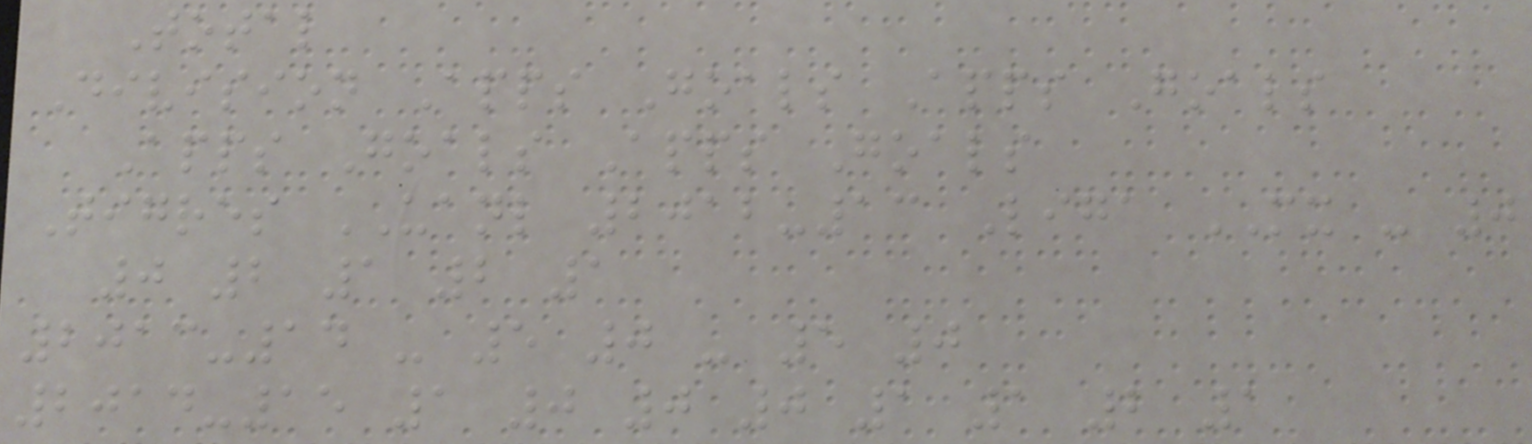Total
Division Apps Goals Apps Goals
Apps Goals Apps Goals
Tigres UANL 2012-13 Liga MX - 0
0 2 1 2 1
2013-14 - 5 0 - 5 0
2014-15 1 0 0 0 1 1 2 1
